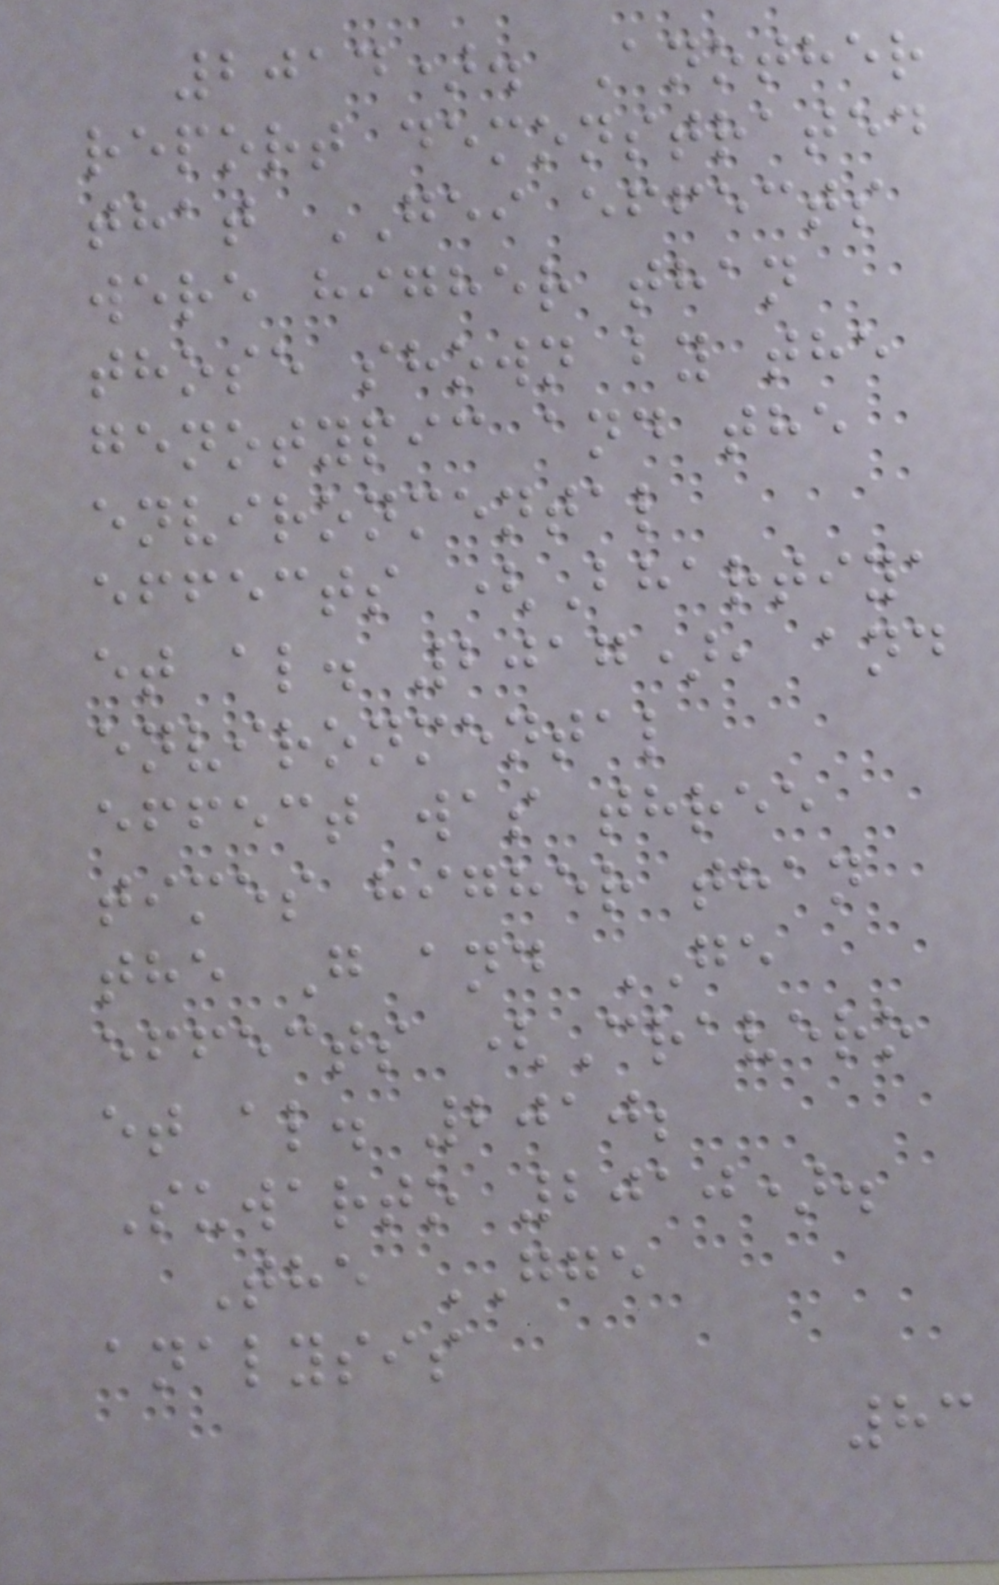2014). Another
report demonstrated
that GEI effects
were higher than
those shown by the
genotypic and the
environmental
effects (Bhartiya
et al. 2017), and
environmental
effect was three
times higher than
the G and GE
effects (Cravero
et al. 2010;
Suwarto 2010).
The GGE
analysis
83
